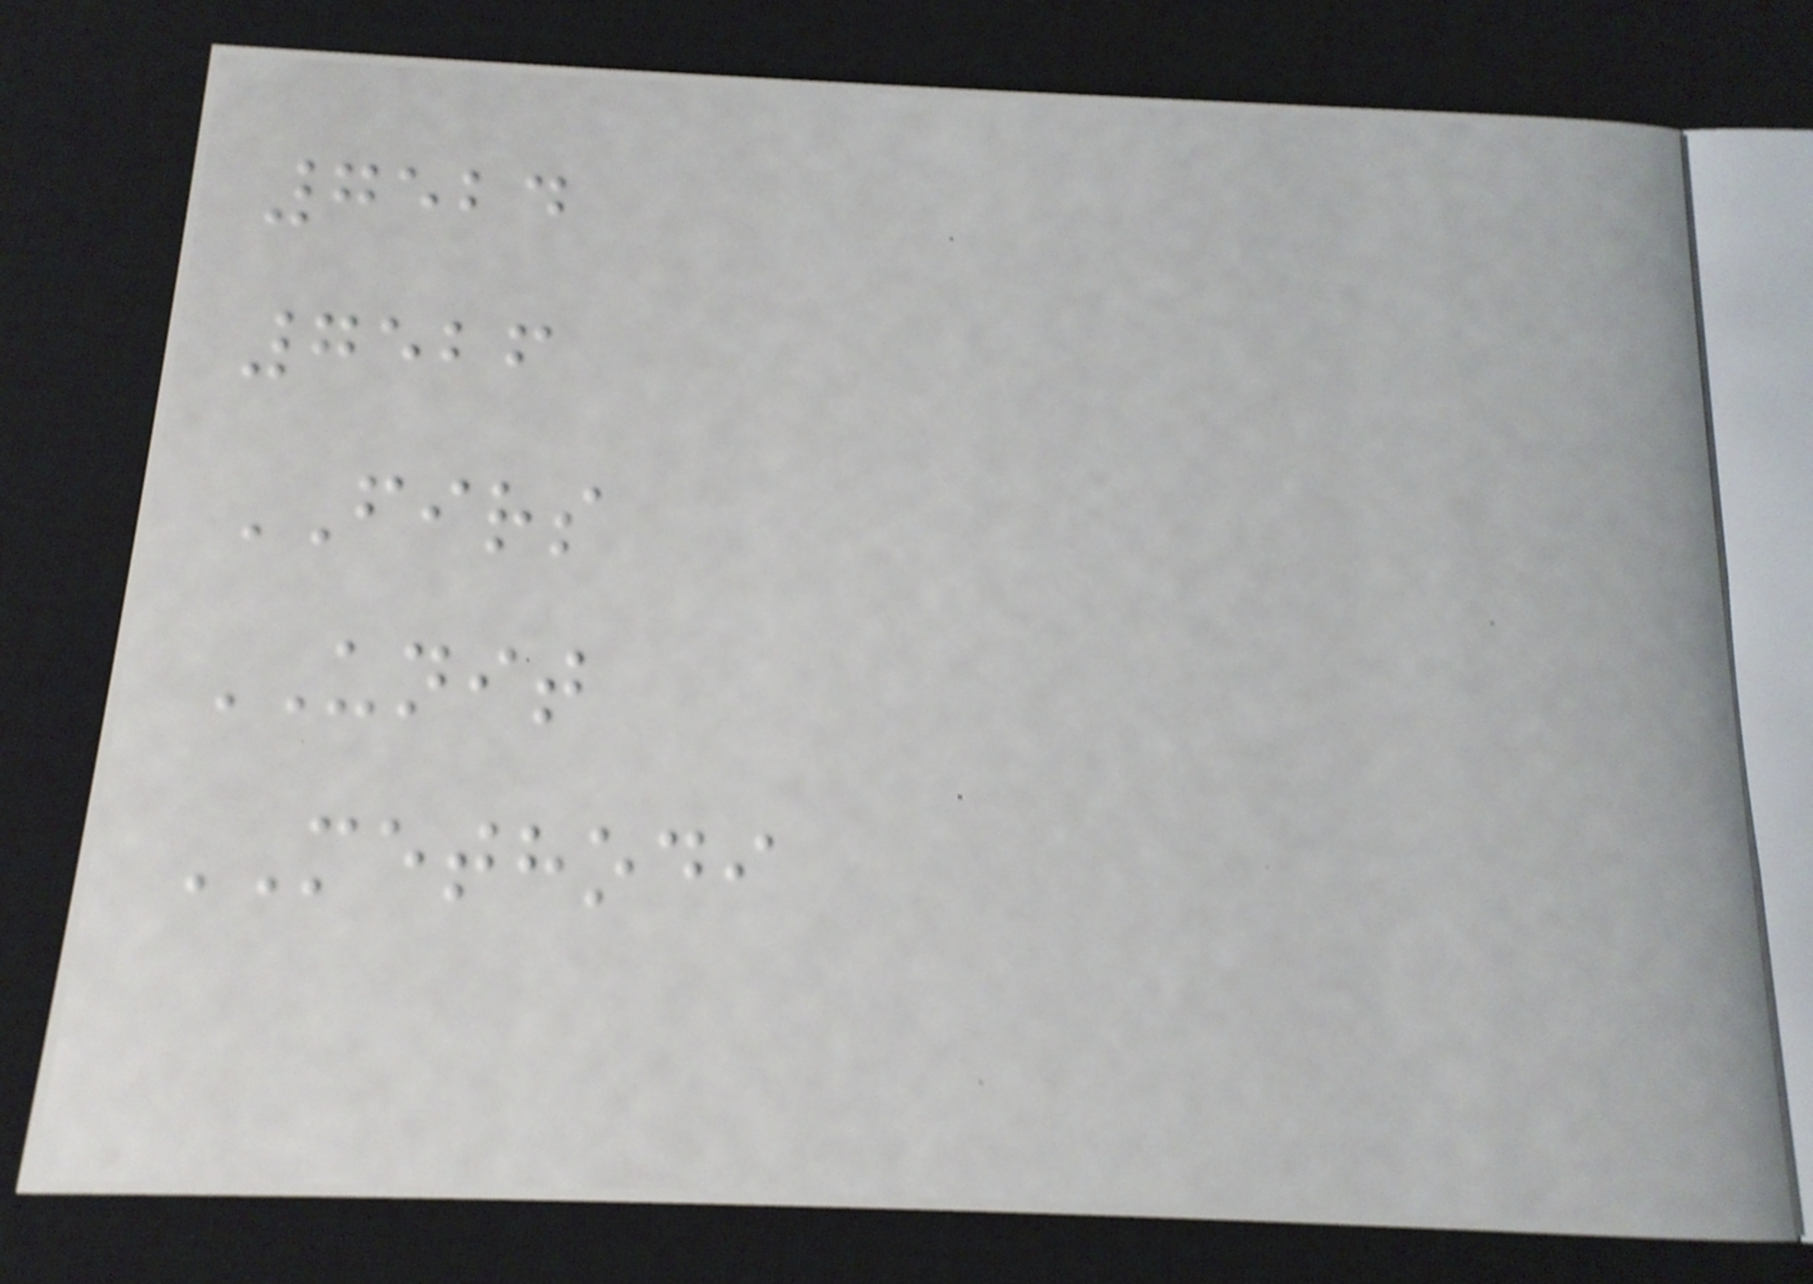7524
7526
FIRS
UNIT
METHODI
